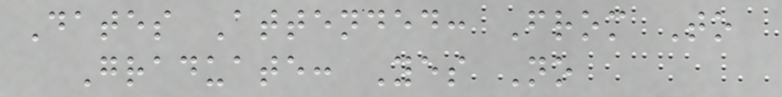Dates Attended: From To
Graduate: Yes No
